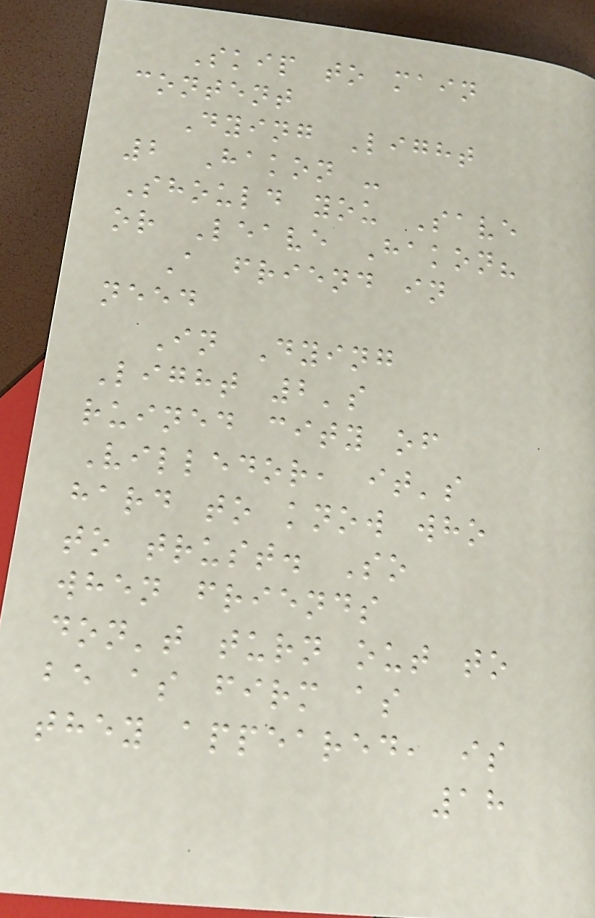Skip to main
content
Dying Light
2 Hakon -
Should you Save
or Leave Hakon?
A friend in
need
In Dying
Light 2's
ruined city of
Villedor, it's
hard to know who
to trust. So
when friends
don't turn out to
be as firm as
they appeared, is
18
